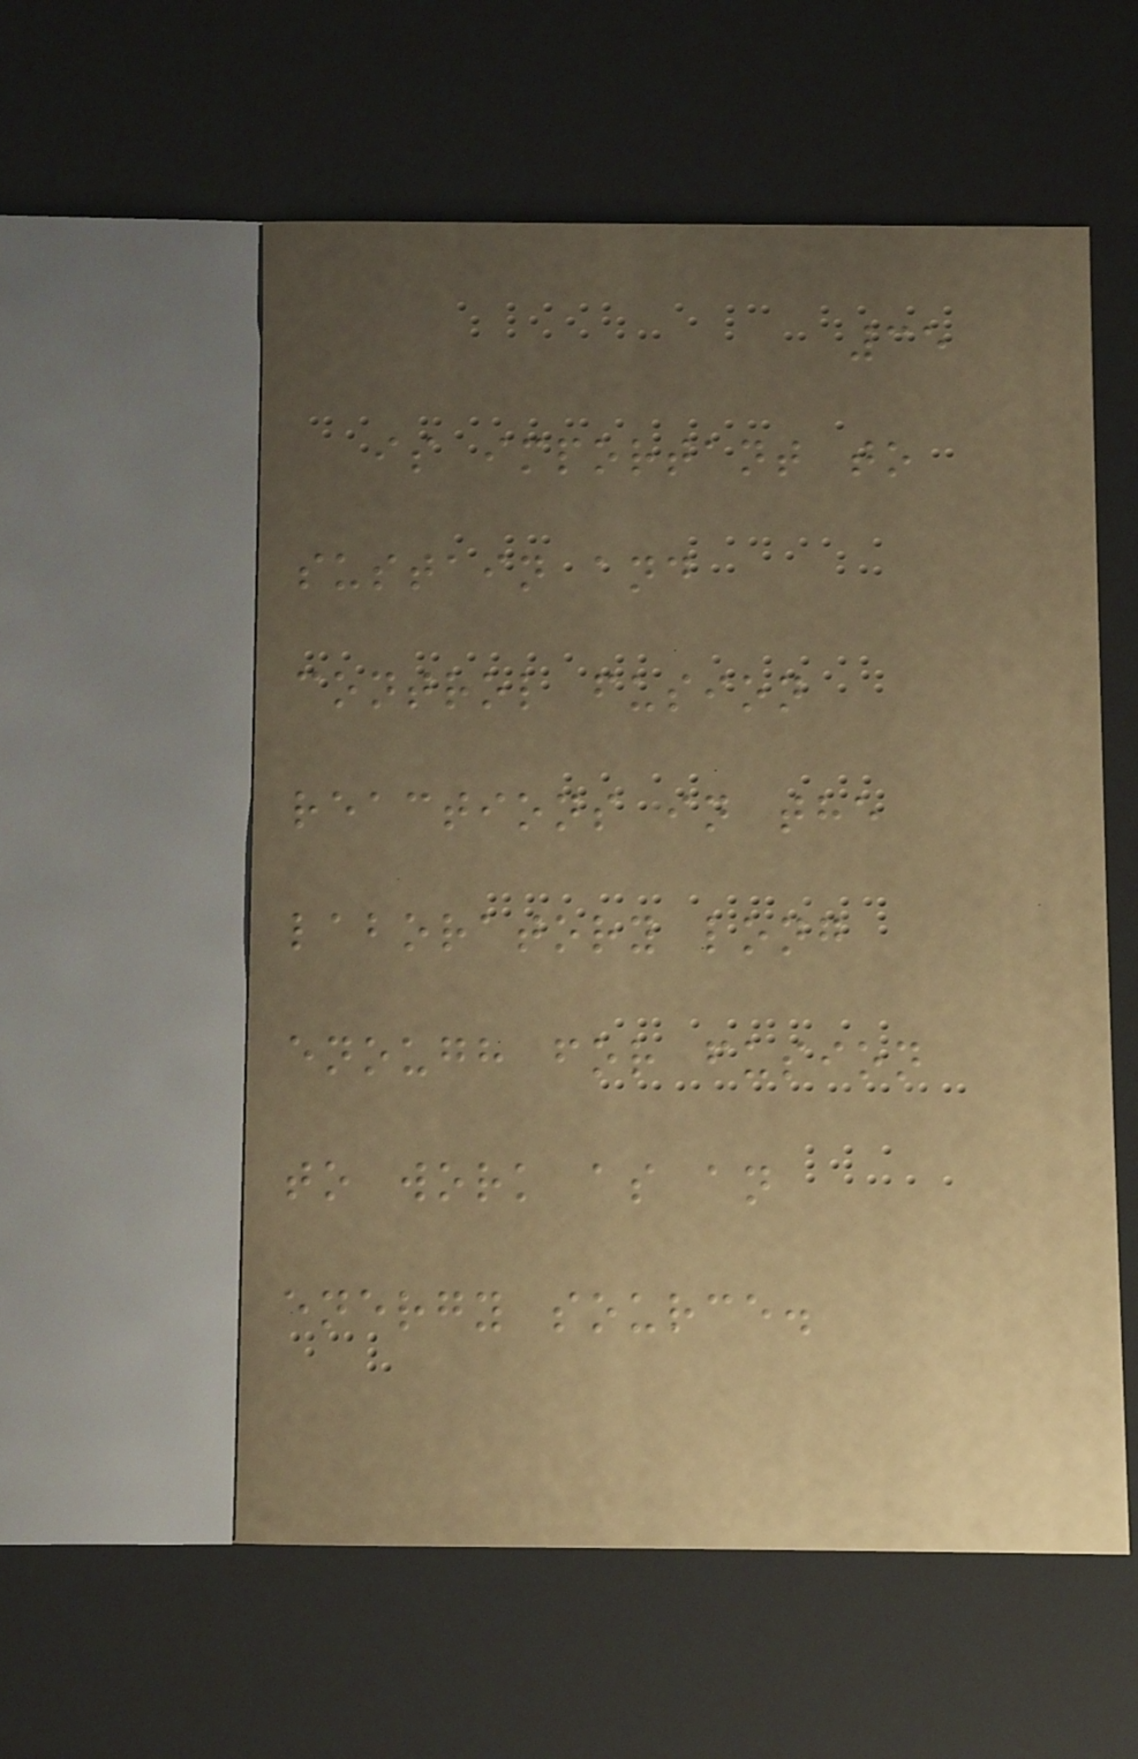35
is important to
sustain and
control fusion
reactions in the
laboratory long
enough for fusion
to work as an
energy source.
